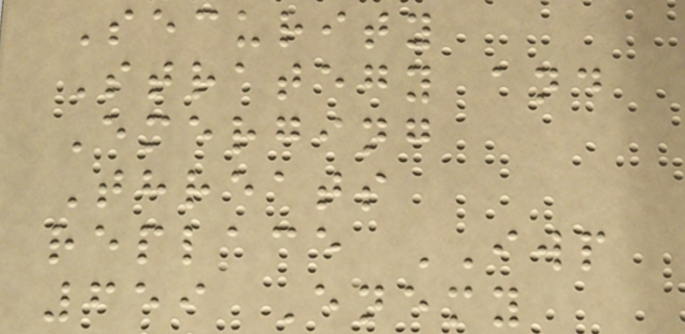Security
Strategy and
Emerging
Threats
replace IWP
659 Enemy
